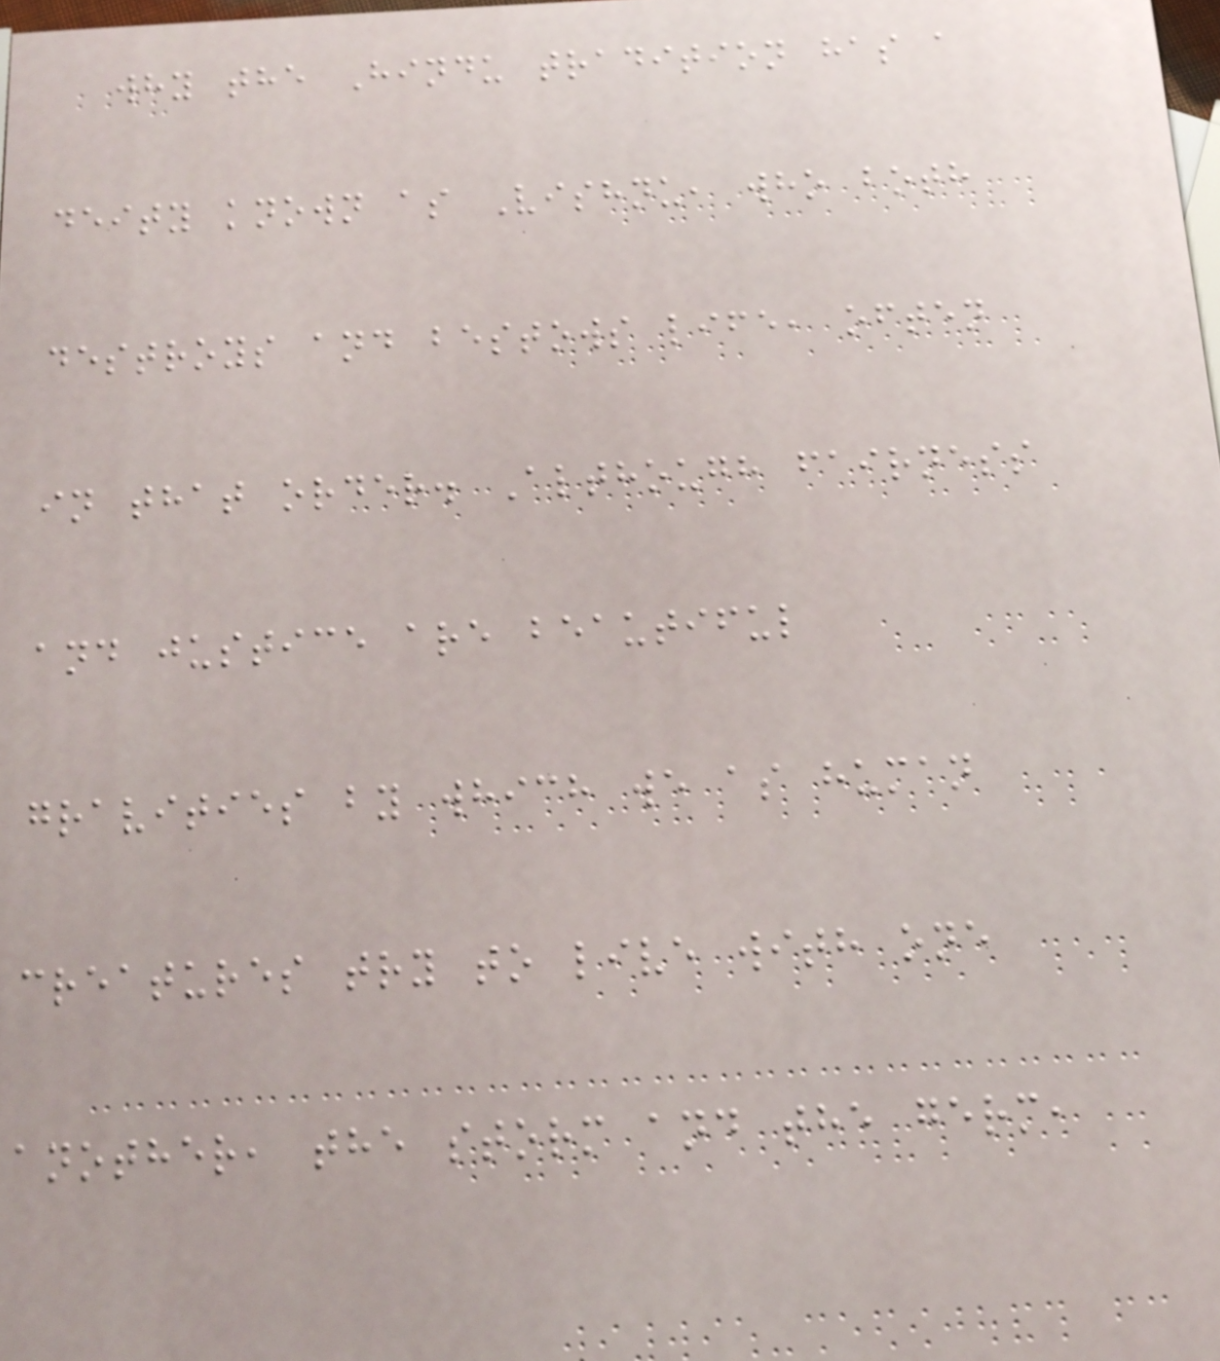why the Hindu tradition has a
deity known as Vishnu, who both
destroys and bestows life, often
in that order. Although fairness
and justice are beautiful
gravities by which we as human
creatures try to live with one
another, the storm and the germ,
